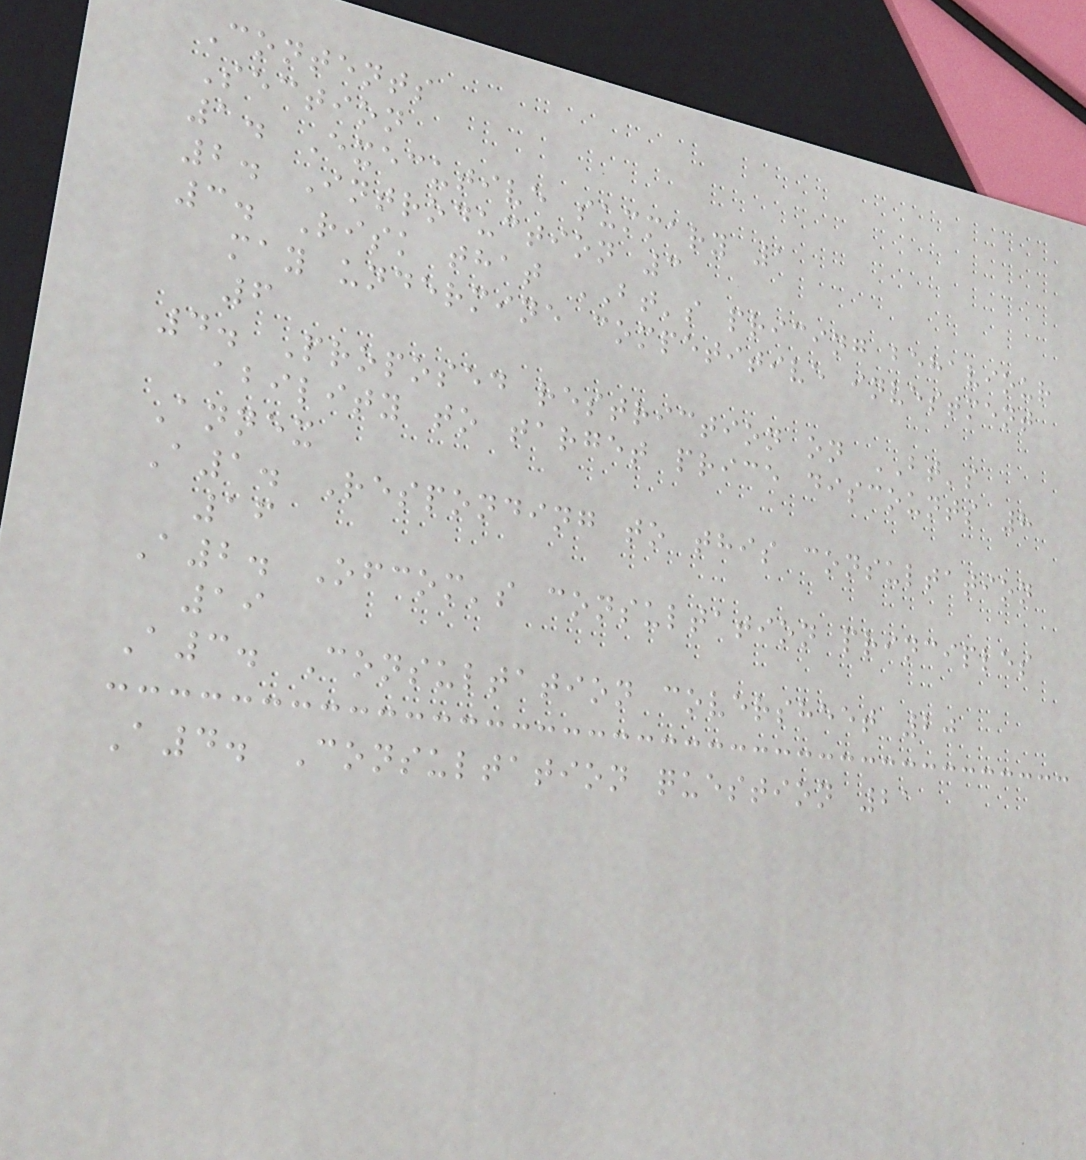Contents
Section
1. Executive summary 1
2. Introduction 3
3. Risk that BT's pricing behaviour
may undermine competitive investment
6
4. Proposed restriction on BT's
ability to target price discounts 8
Annex
A1. Responding to this consultation
16
A2. Ofcom's consultation principles
19
A3. Consultation coversheet 20
A4. Consultation question 21
